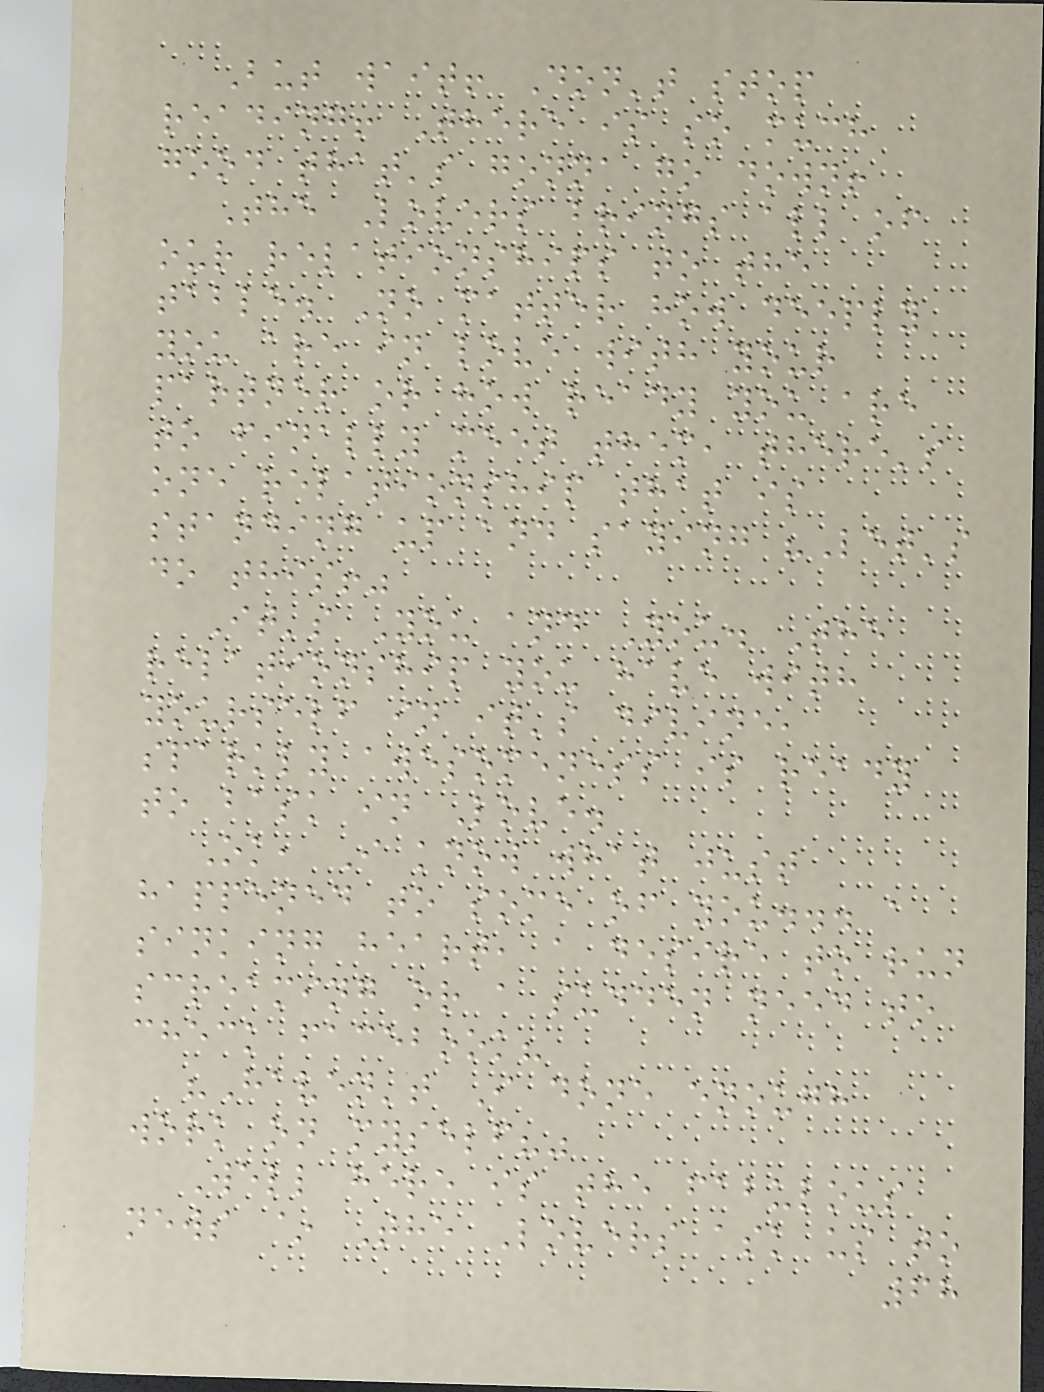But wait! Don't stop
reading! There is so much
good that's gonna go down!
The Lovers brings all of
our relationships to the
table. No matter how deeply
you are in love with your
partner or how ready you are
to finally meet them, there's
one relationship that is
standing up and saying "Let's
do this!"
It's You and You. The
relationship you have with
yourself in it's divine,
sparkly awesomeness is ready
to bask in Love.
Ok, I know what just
happened to some of you... a
sinking heart, a desire to run
screaming or a sudden need to
check facebook?
"Haven't I done enough
work on myself?"
Well here is the fabulous
news ~ The Lovers ask us to
68
